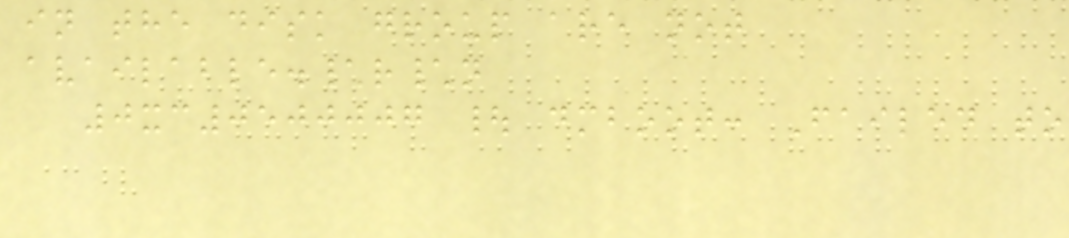in the disk group are not
available.\r\n
0xc0500007 | dmboot: Failed to
